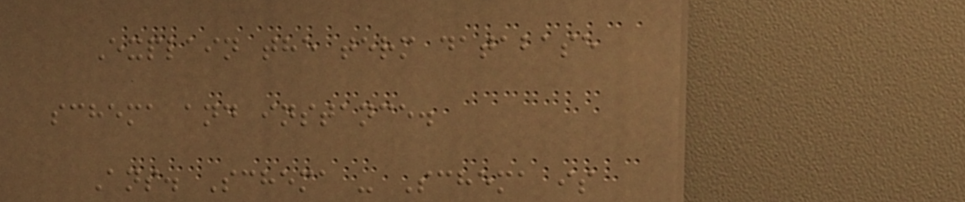Explain the term database
schema and instance.
Ans. Schema - Schema is
